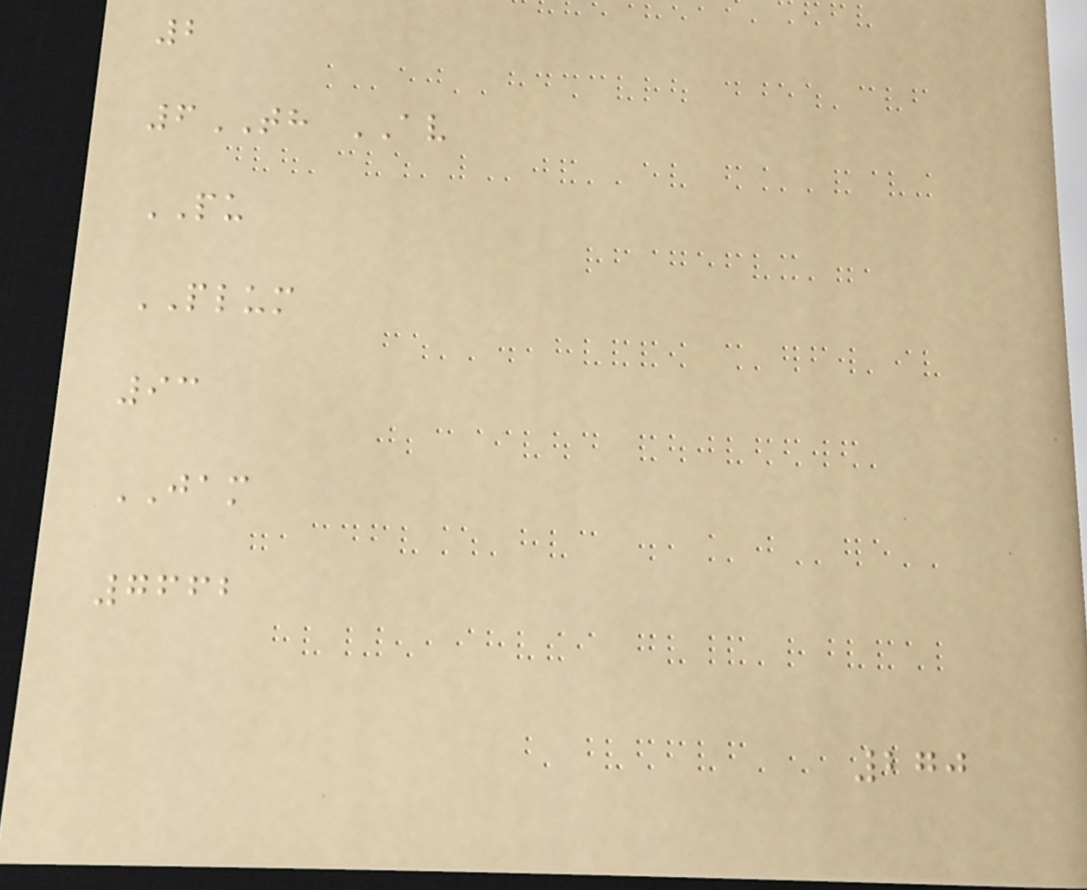2
6TH AV
PU
PLUM
93
JAM
7662
270
